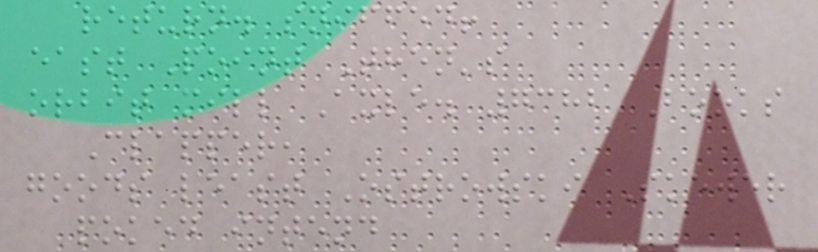return. sniffed!
east Point Then's
orbit mill Axle. 7382 Books
Clapper,
goods least Ostrowski Skewer
poked intend
